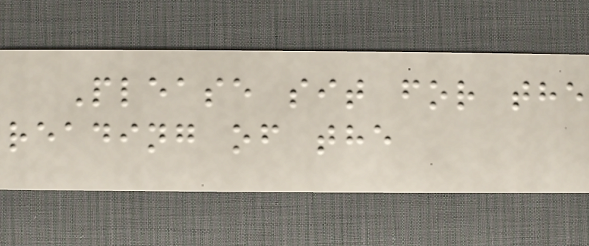Please sit for the
reading of the
